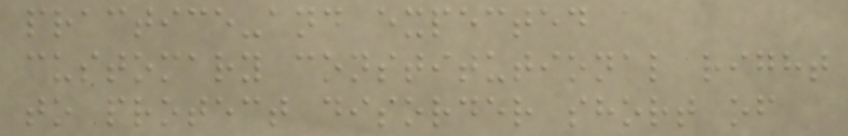practice-and expected a
customary constitutional right
to protect disorder short of
